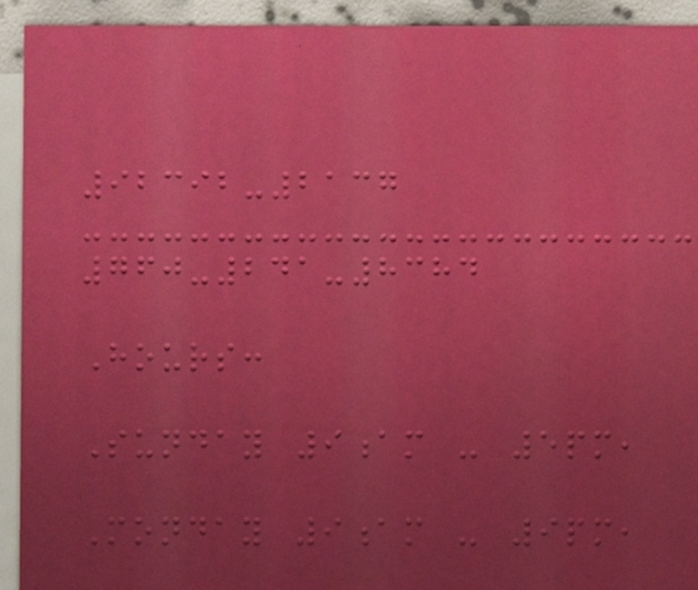92392-2137
760-241-8384
Hours:
Sunday 9am - 5pm,
Monday 9am - 9pm,
